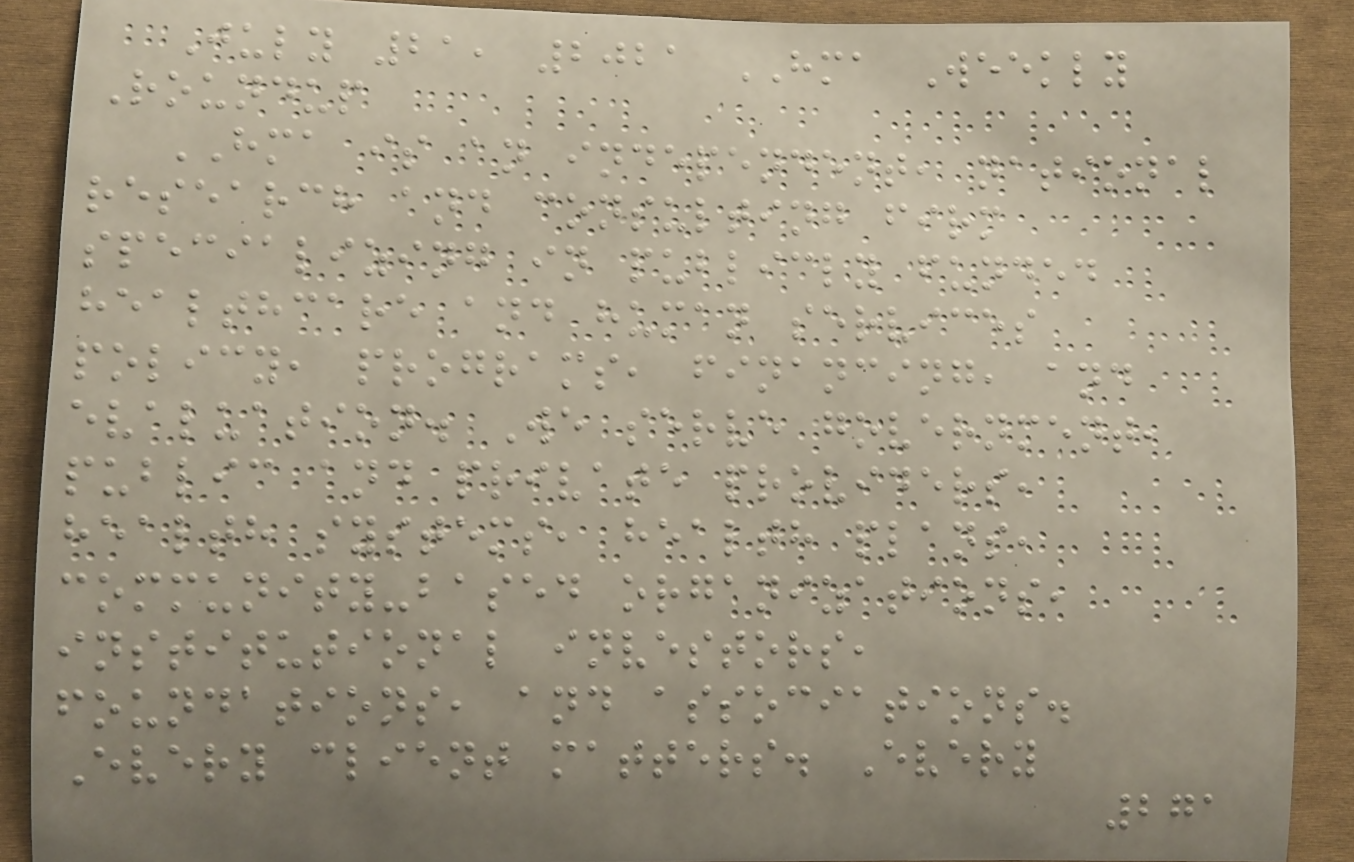July 21, 2021 HMA Weekly
Roundup
HMA is an independent, national
research and consulting firm
specializing in publicly funded
healthcare and human services
policy, programs, financing, and
evaluation. We serve government,
public and private providers,
health systems, health plans,
community-based organizations,
institutional investors,
foundations, and associations.
Every client matters. Every
271
